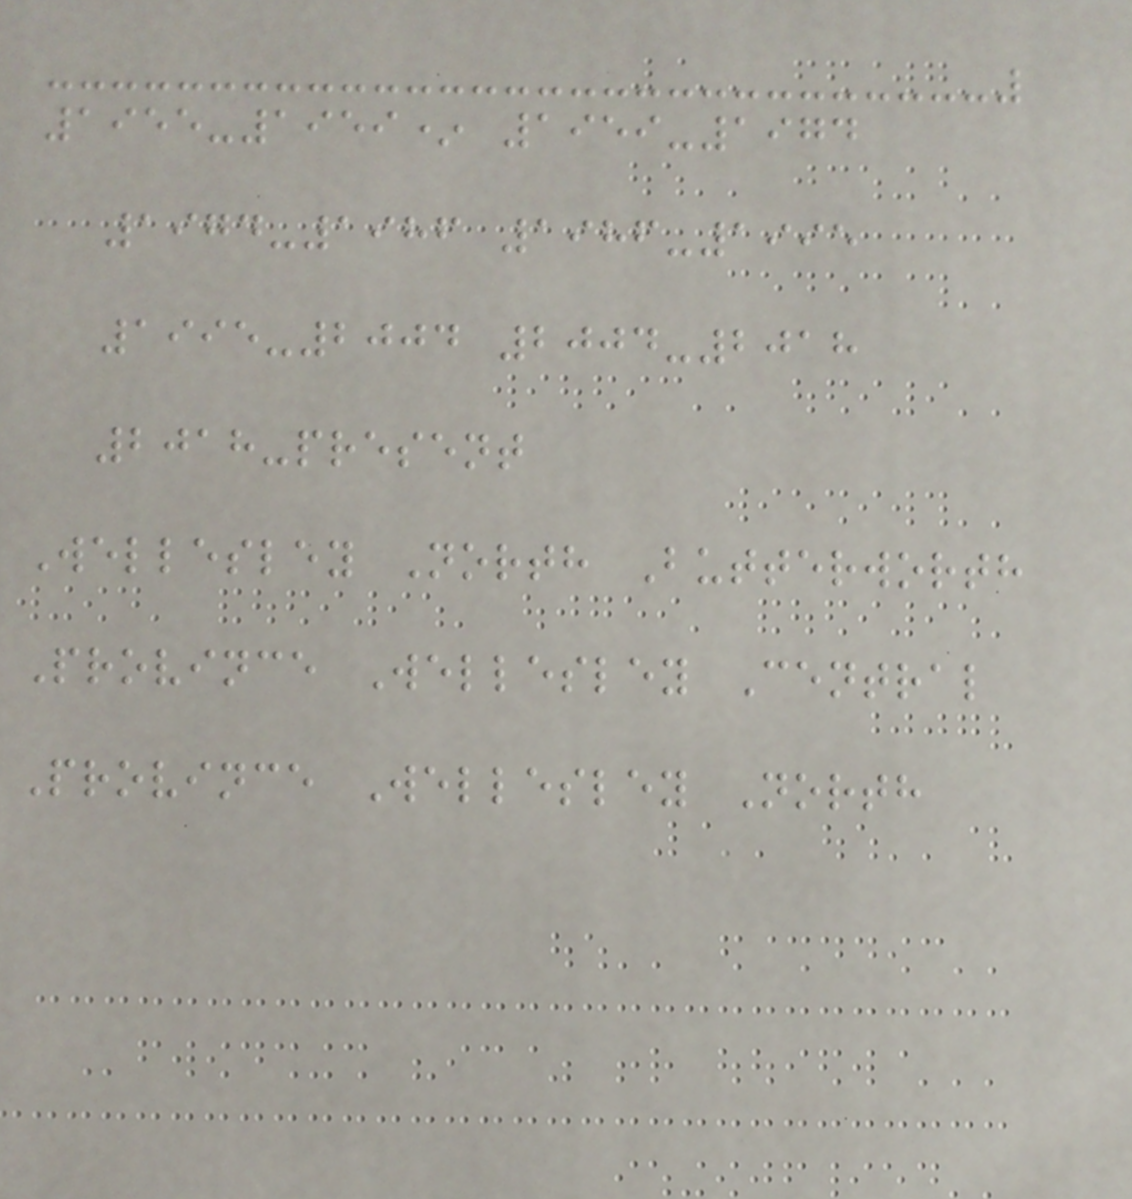1955-1959* 1959-1974
1974-1986 1986-1995
1995-2004 2004-2018
2018-present
Wellesley North Butterworth
Province Wellesley Central
Province Wellesley North
